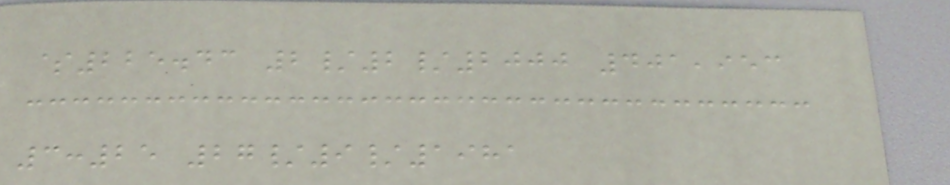$225.43 2/2/2000 401,953
3:25 27/9/1981
